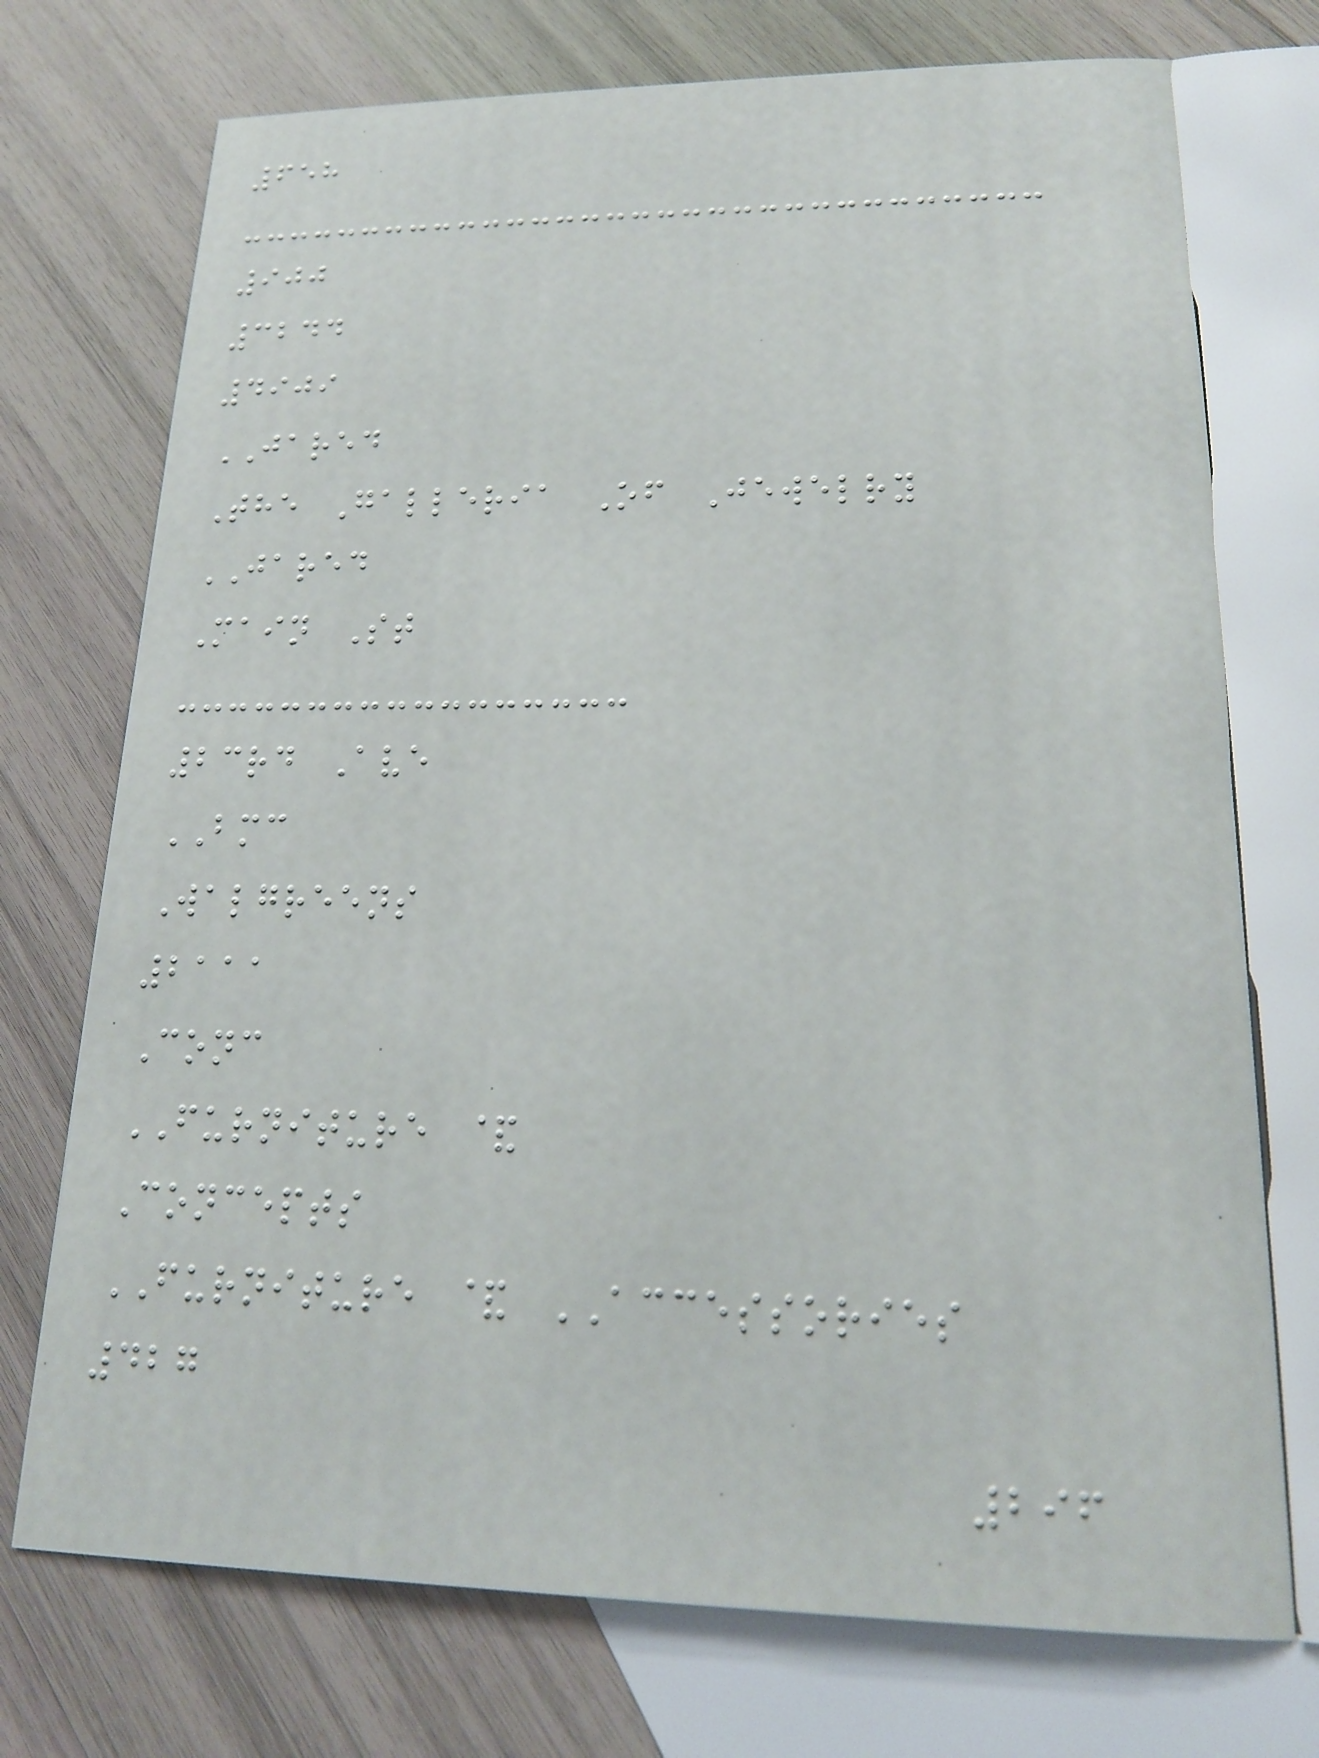658
900
3244
4909
JARED
The Galleria Of Jewelry
JARED
Main St
23rd Ave
BMC
Walgreens
2111
Conc
FURNITURE &
Concepts
FURNITURE & ACCESSORIES
427
296
